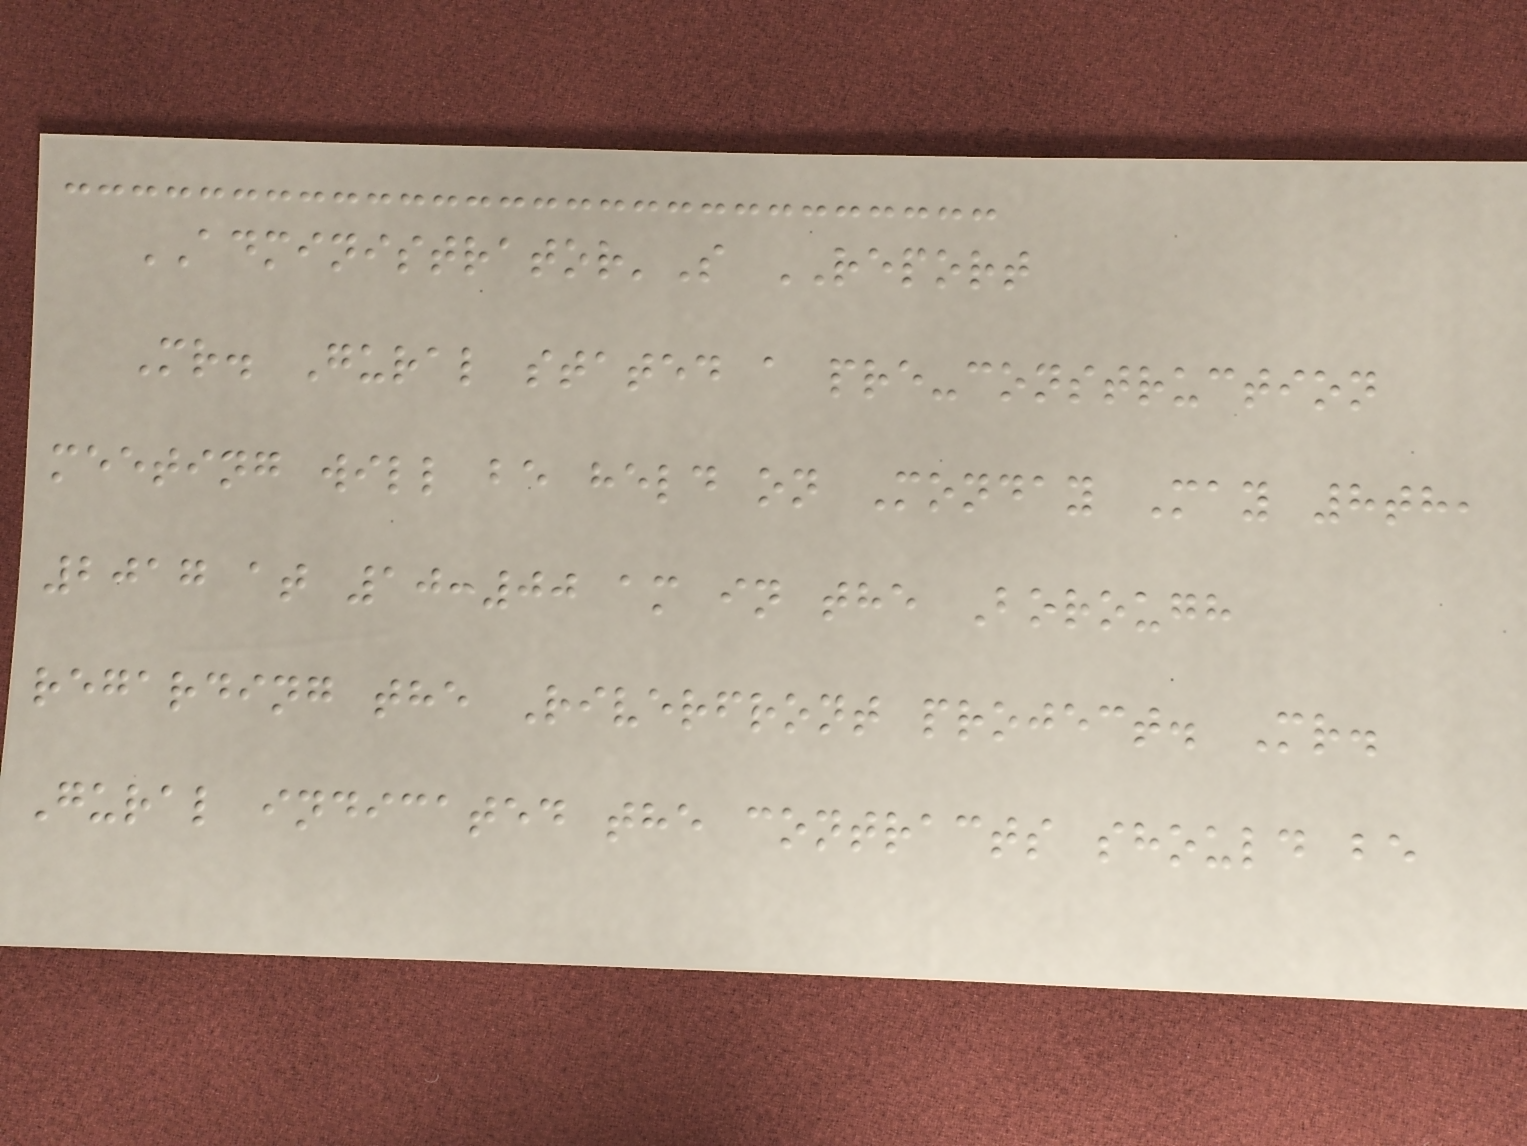ADMINISTRATOR'S REPORT
Mr. Gural stated a pre-construction
meeting will be held on Monday May 8th,
2017 at 10:00 am in the Borough
regarding the Riverfront project. Mr.
Gural indicated the contracts should be
